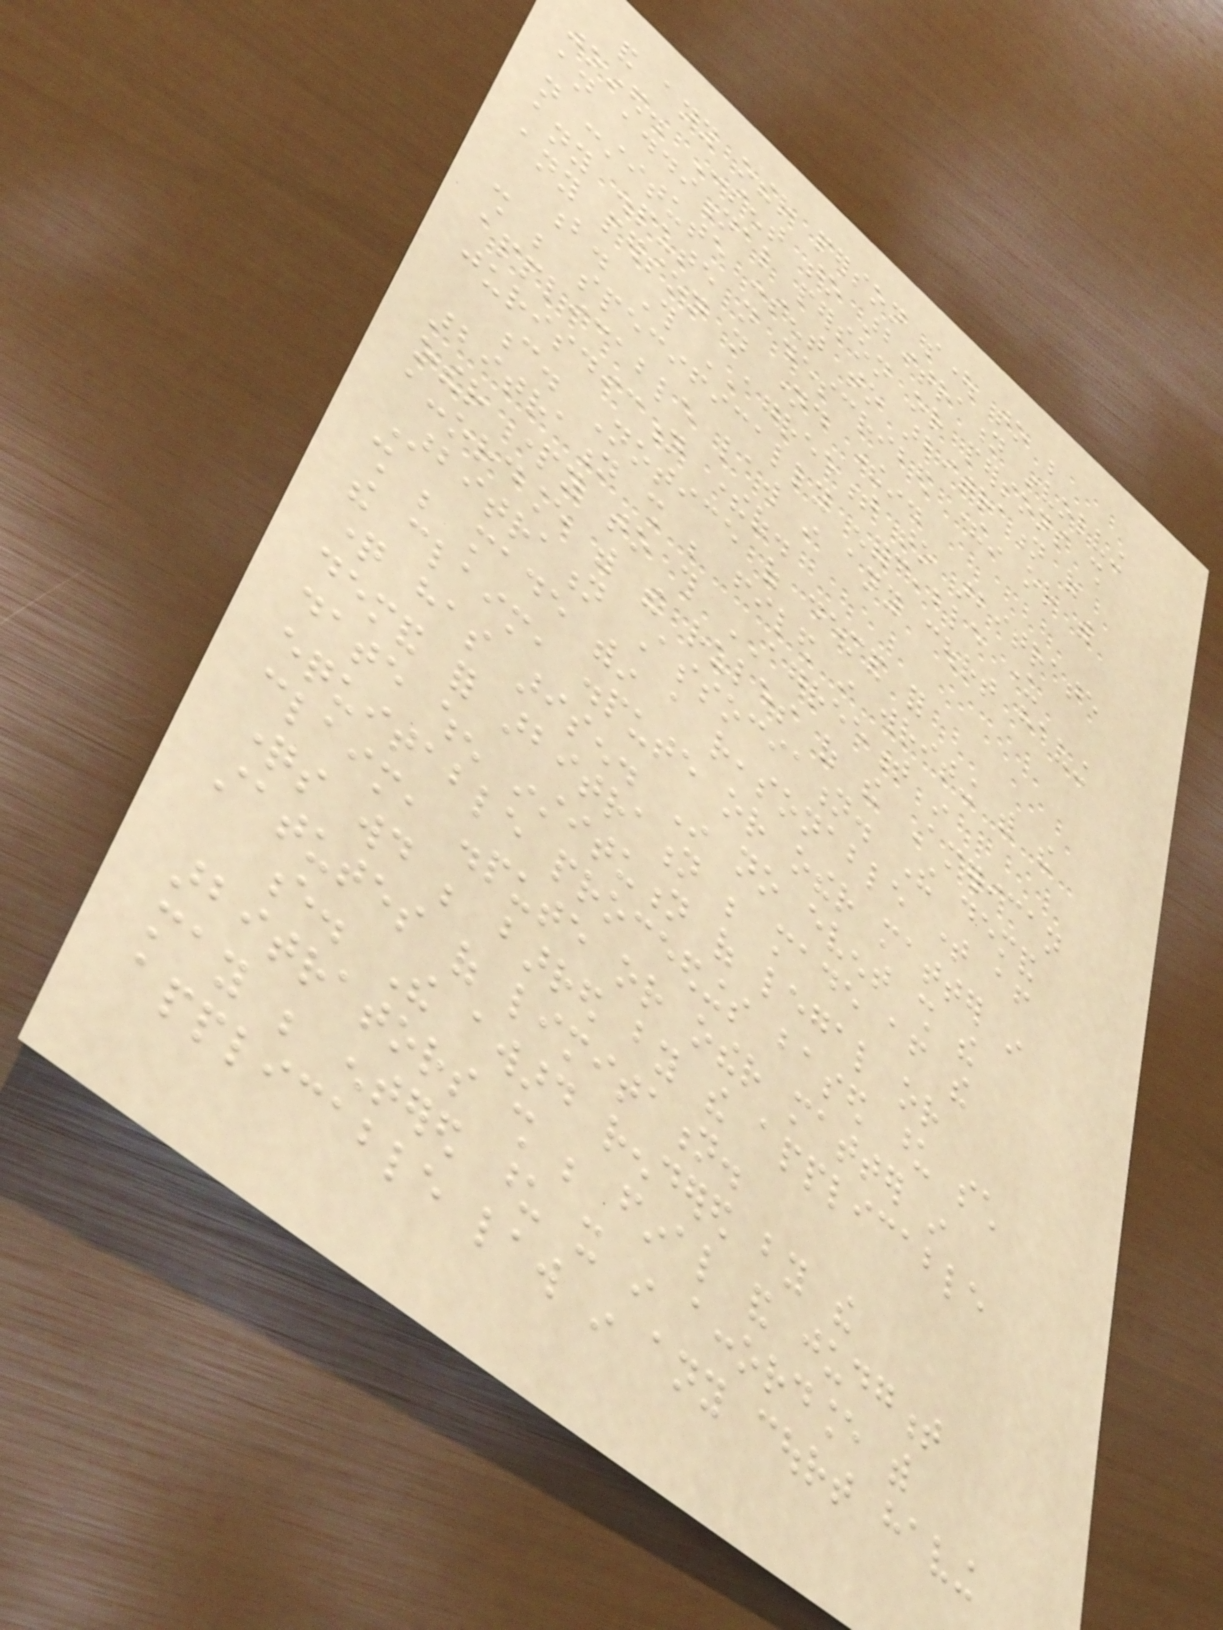and any other person sought to be
joined. Consent to arbitration involving
an additional person or persons shall
not constitute consent to arbitration of
any dispute not described therein or with
any person not named therein.
b. This AGREEMENT to arbitrate
shall be specifically enforceable under
applicable law in any court having
jurisdiction thereof.
c. Notice of demand for
arbitration shall be filed in writing with the
other party to this AGREEMENT in
accordance with the rules of the American
Arbitration Association. The demand
shall be made within a reasonable time after
the claim, dispute or other matter in
question has arisen. In no event shall the
demand for arbitration be made after the
date when institution of legal or
equitable proceedings based upon such
claim, dispute or other matter in
questions would be barred by the applicable
statutes of limitation.
e. The award rendered by the
arbitrators shall be final and judgment
may be entered upon it in accordance with
applicable law in any court having
